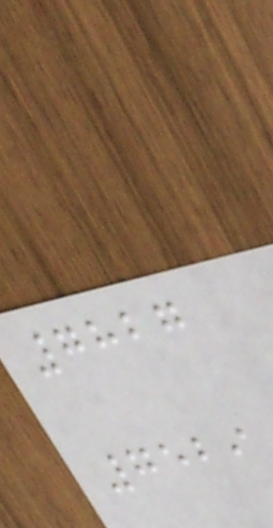7827
7529
